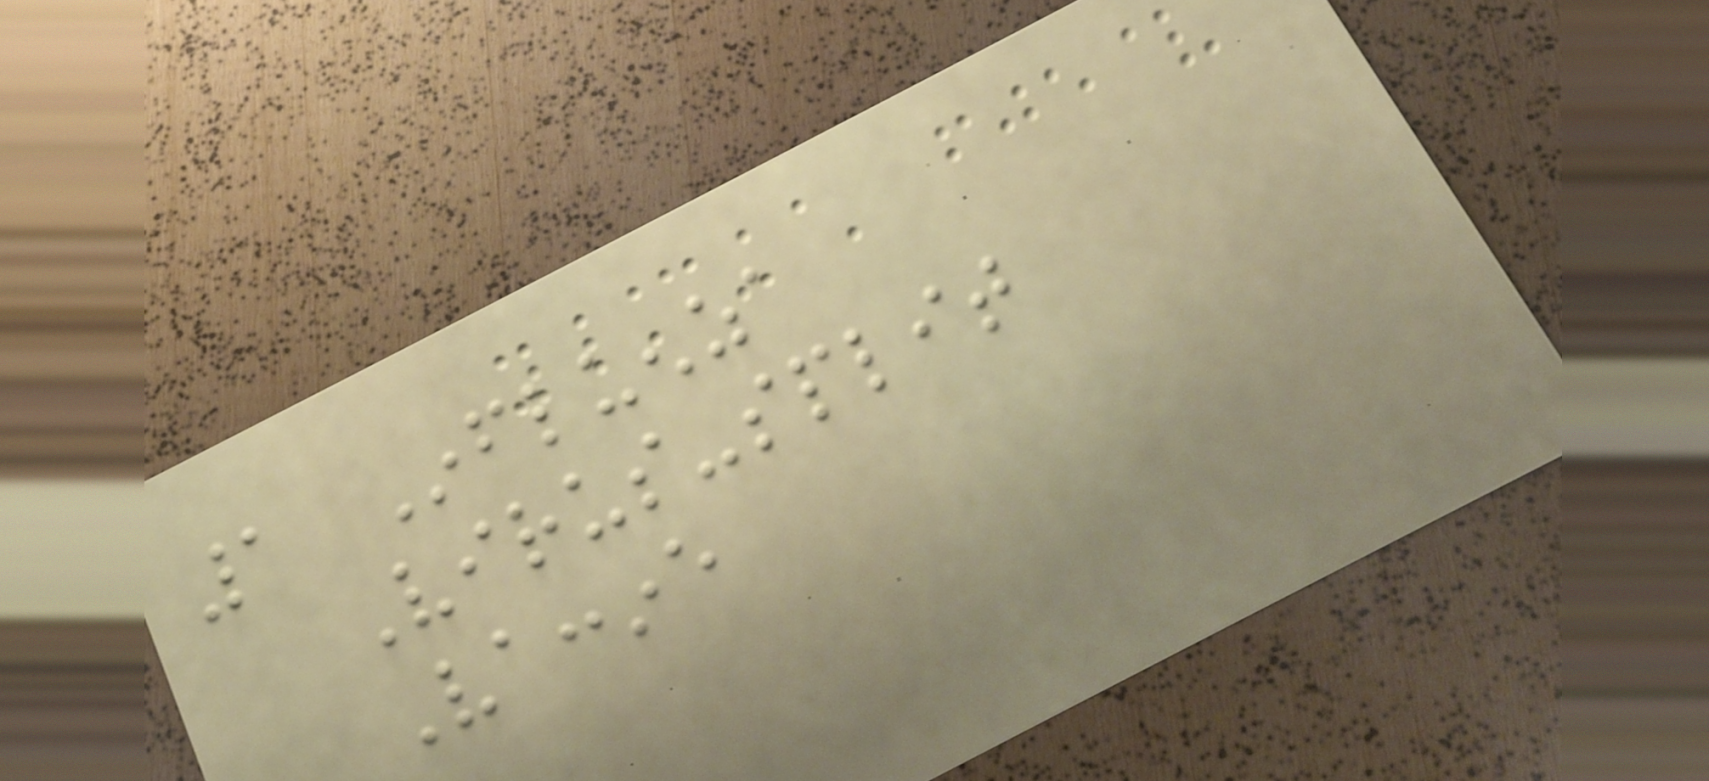1 Influenza
Virus-split
Vaccine
